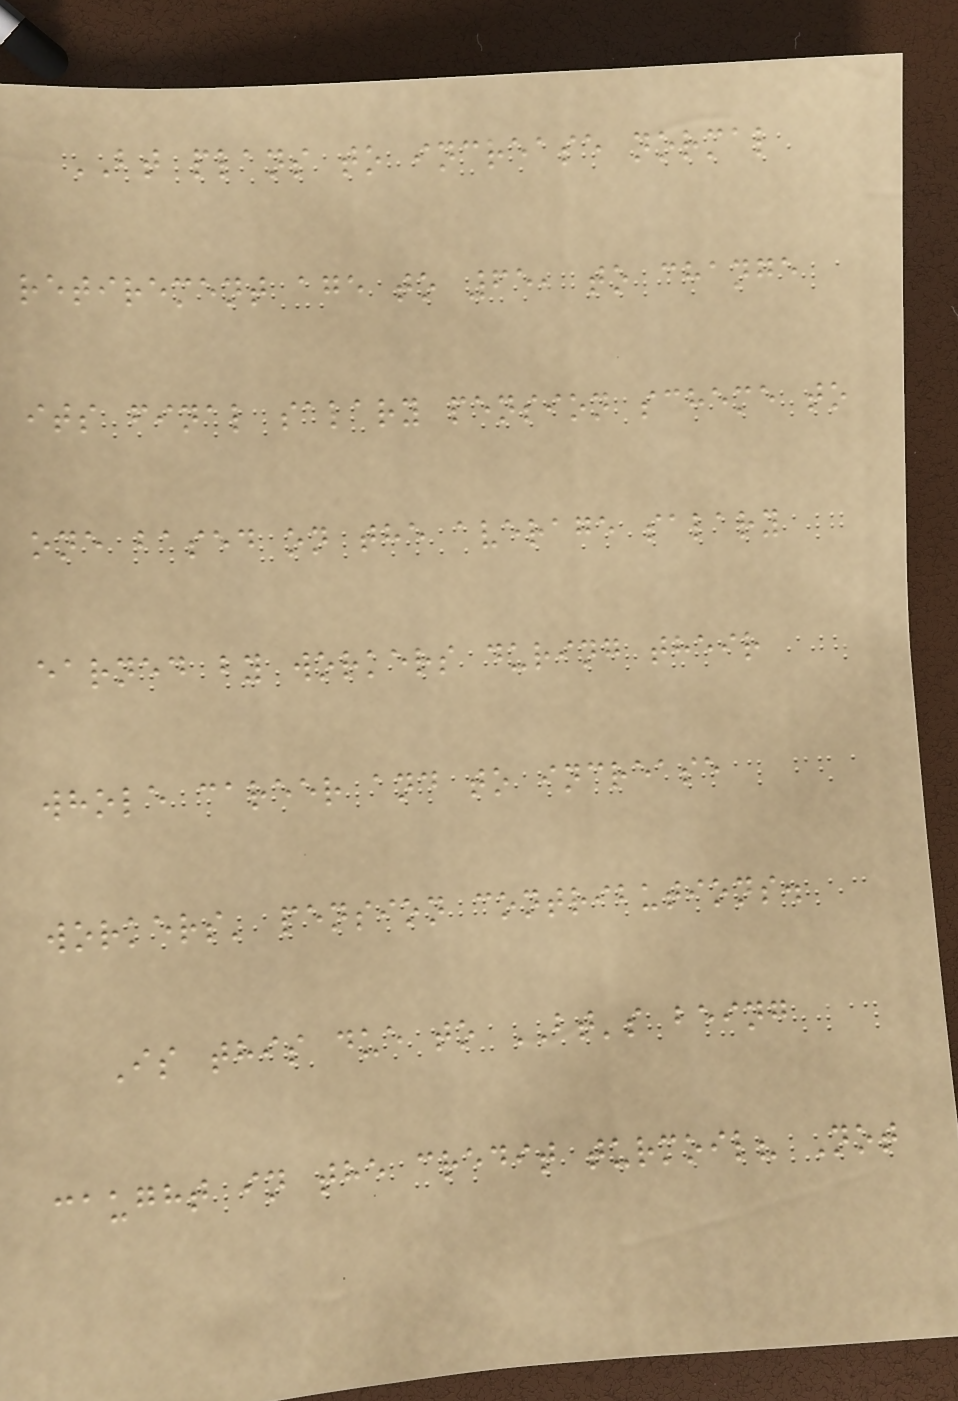BT plans to increase normal
retirement age to 65, to change
its final salary pension scheme to
one based on the average salary
earned by workers during their
whole career and to increase
workers' pension contributions.
Is this due to BT's being
caught in the credit turmoil? Not
